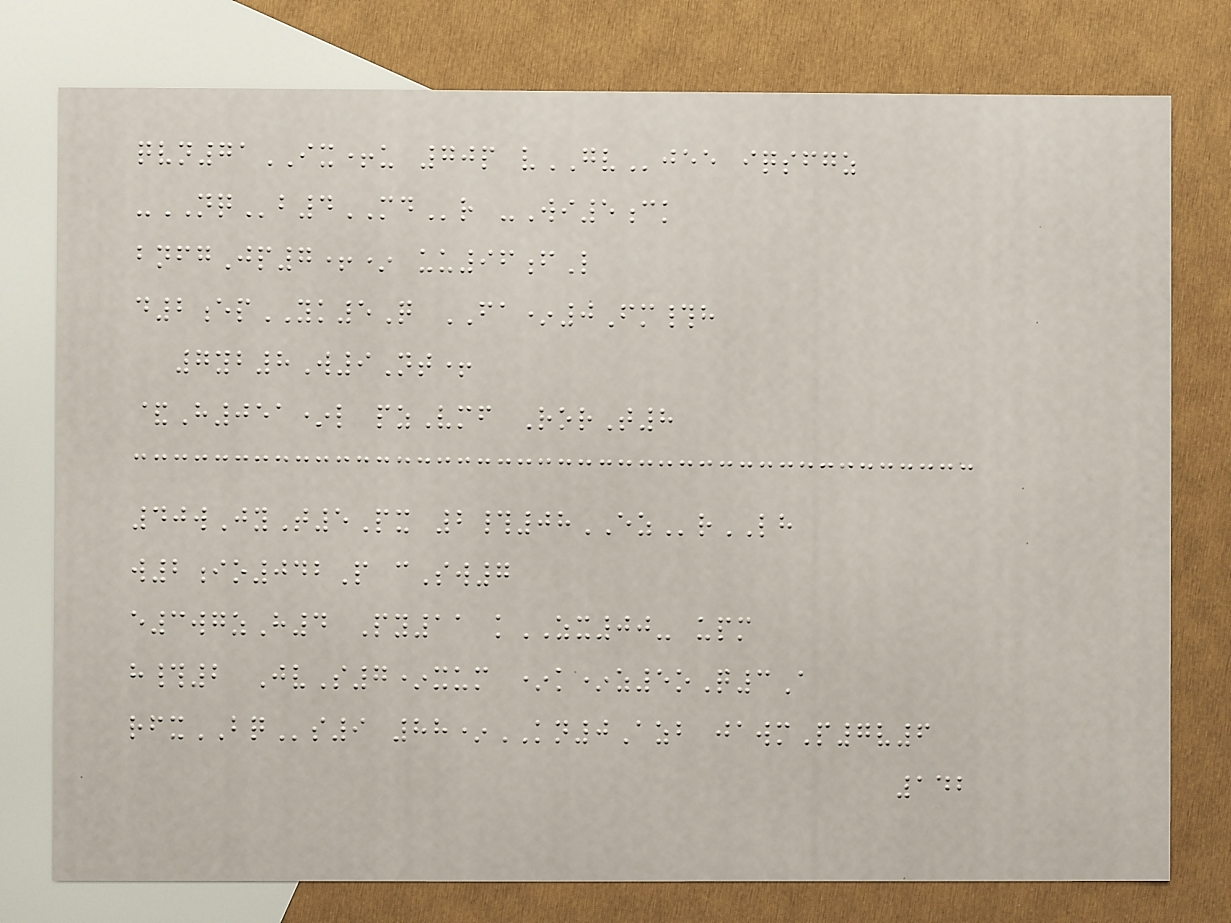qvn71IX+u 70p vGVjee iqsfgz
-NQb4MDr -Wi5ck
bnfgJp7+* uu96fL
d2epYK5Q FA*0Fm#h
7yb8W9Nt+
&H051*l pzVmf RorT8
40wJyT5Px 2#08EZrLH
w2io042P cSw7
e3wgzH4 Py11 kZX00- upm
h#2 JvS7*xum *k*z5oQ3A
rfxBQs9 88*KN0Azb jawmP7v6
142
